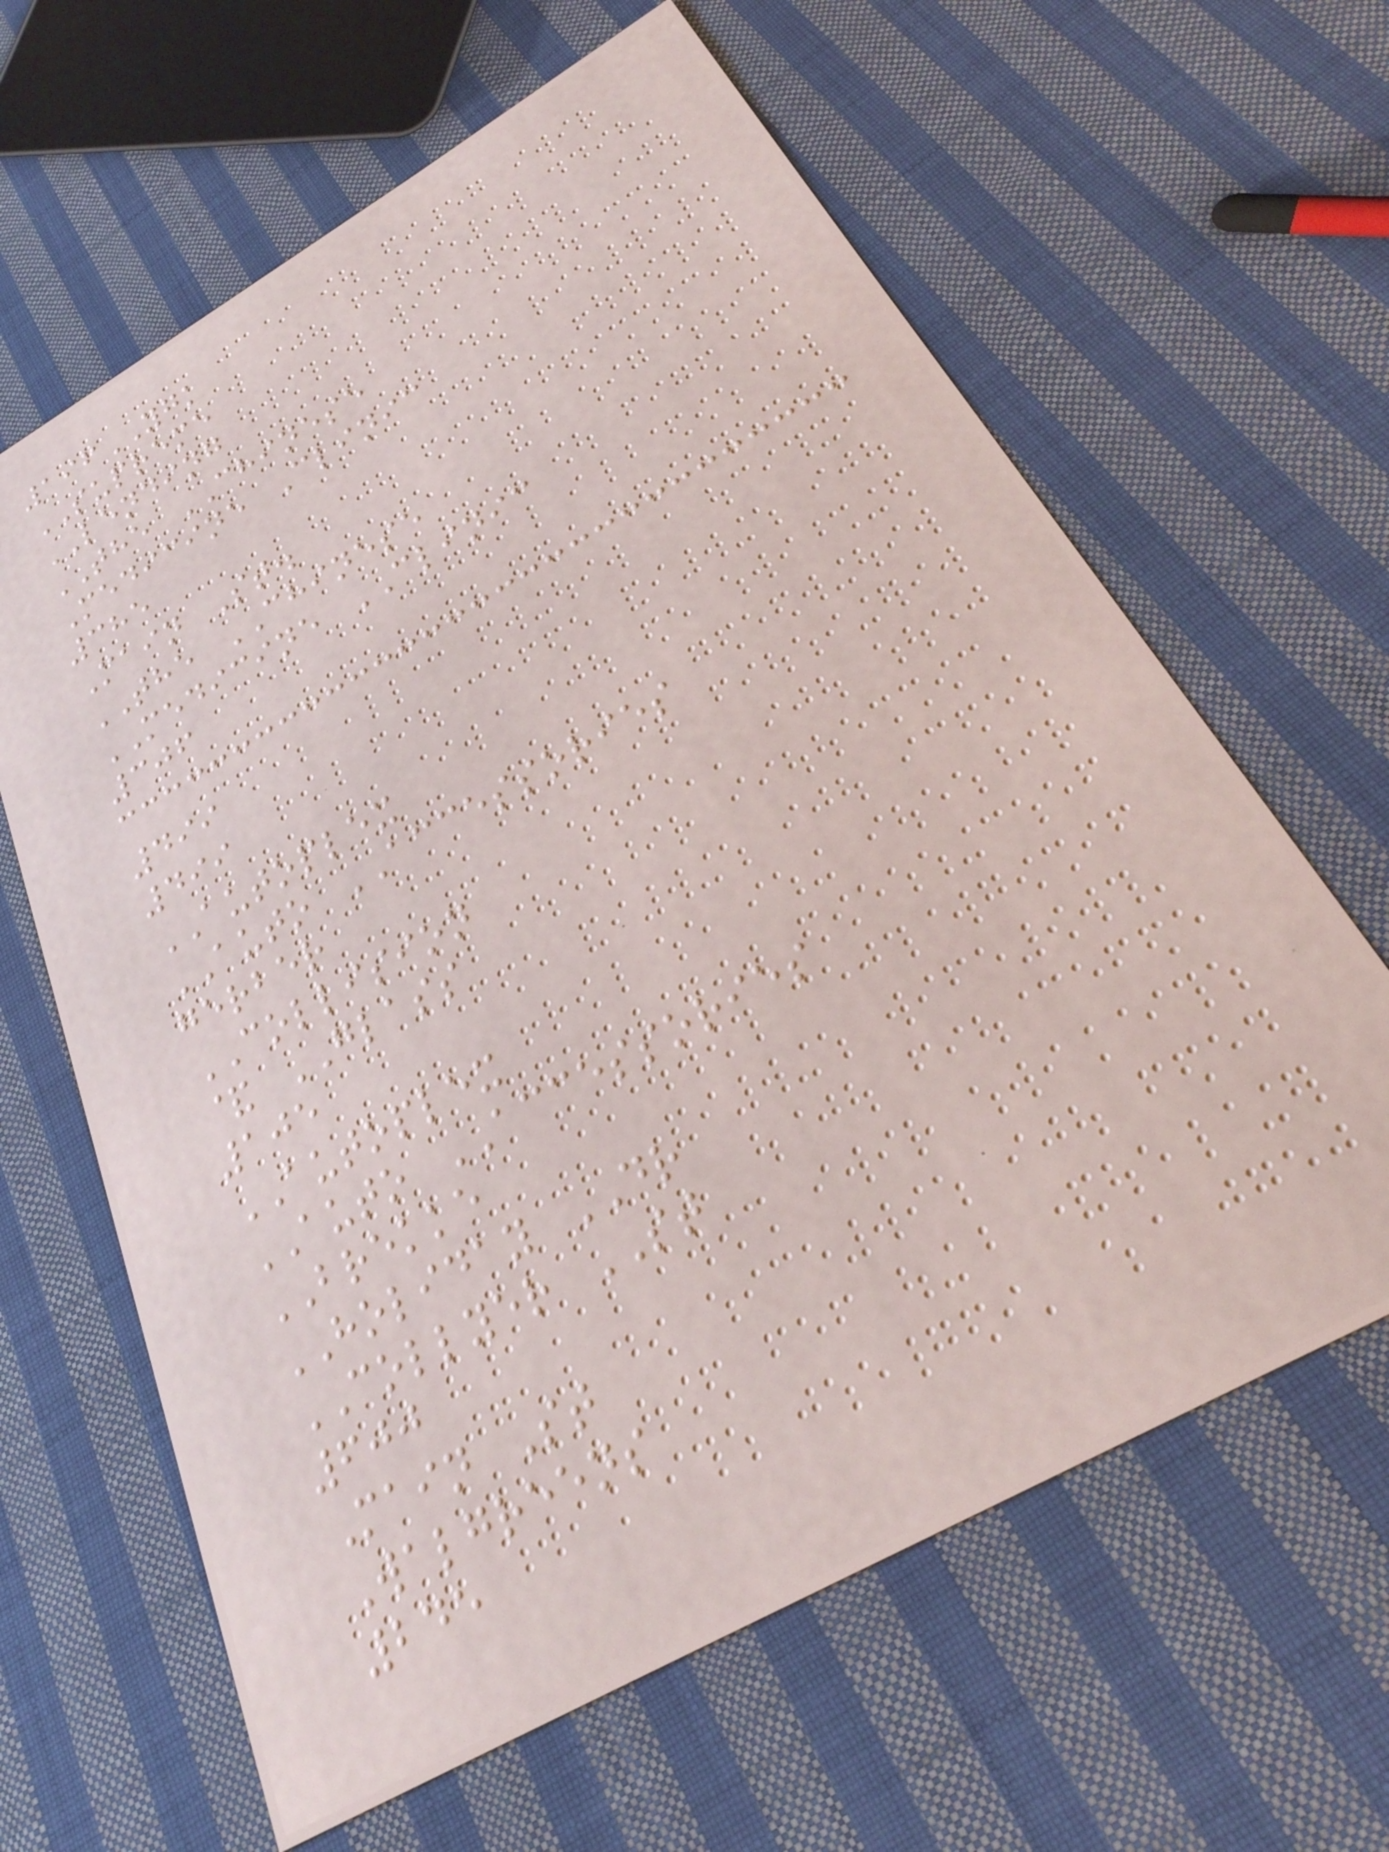196YGK
SUPREME
LENDING
THE CHINESE
Medicine Clinic
385
Main St.
THE CHINESE
MEDICINE CLINIC
306
499
499
AUTOPLEX
AUTO ACCESSORIES
gerber
COLLISION
& GLASS
105
AUTOPLEX
AUTO ACCESSORIES
BREKKE
HOLIDAY DR
COLLYER ST
600
Main St
Walgreens
245
